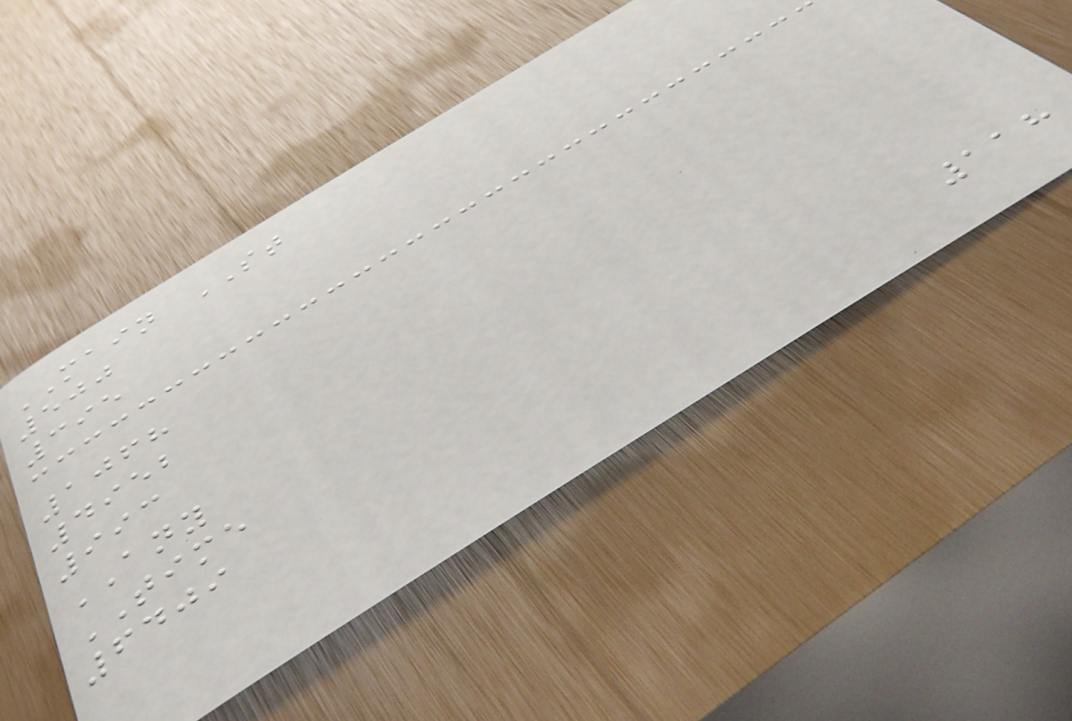MAIN ST
500
395
1068
4952
993
ANY
TIME
6409
118
